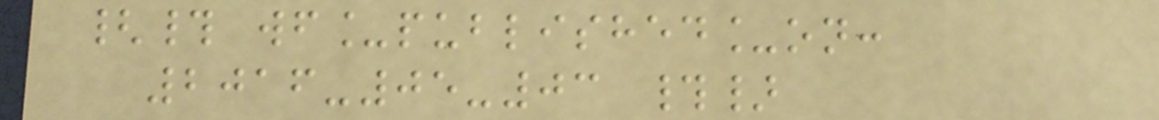{# wf_published_on:
2016-05-03 #}
